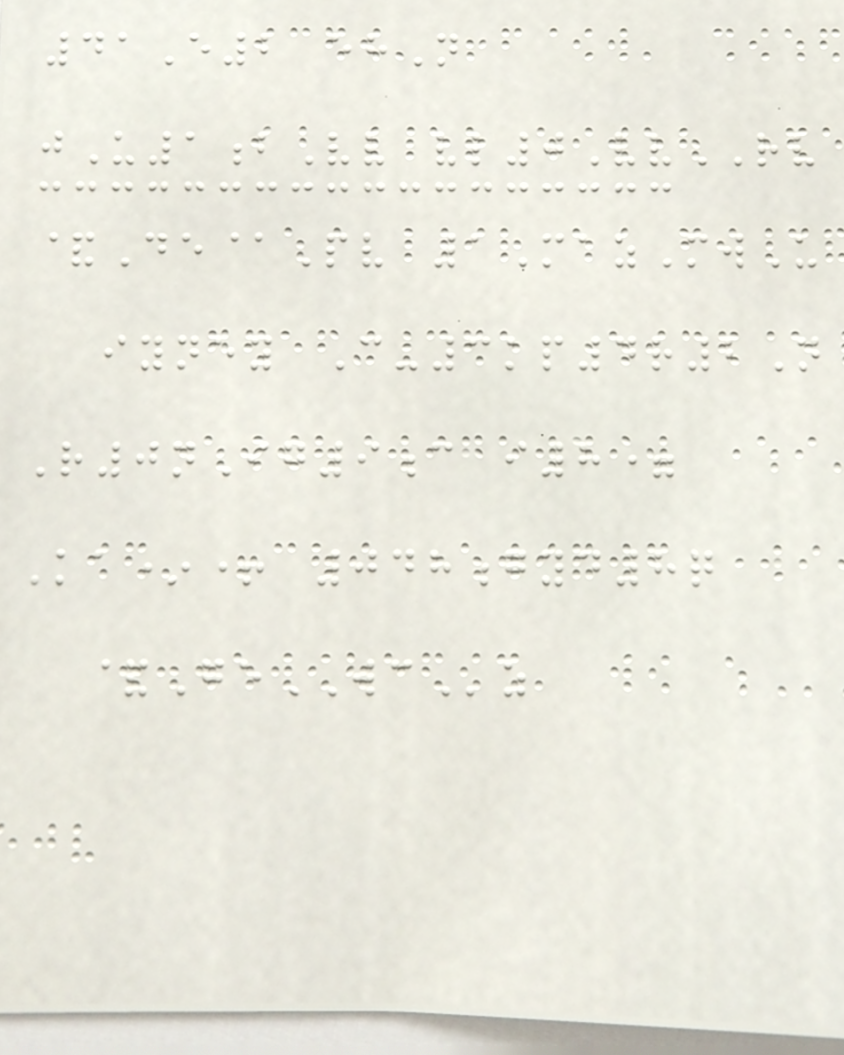41E2 ehN
jU1bVv vl0VvRV
&De@Pv 1MazMwU
iyney C-3kp4r2N
R0nIg9c i8=
Ka*+ 048gyd8q
&GeWCz
